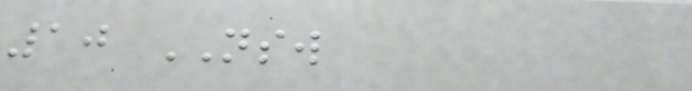10 NSW
